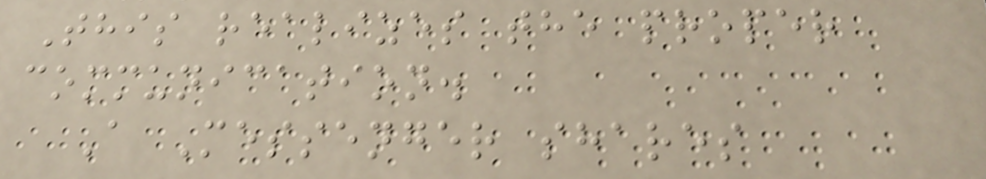This realizes the proper
communication.
A Messenger shares
